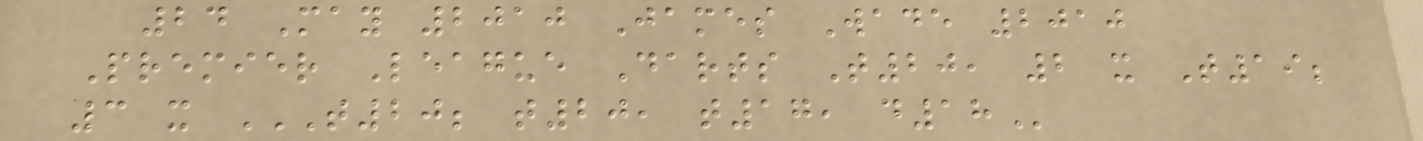24 May 2010 James Wade 2010
Premier League Darts T20, 2 x T19;
3 x T20; T20, T17, D18
